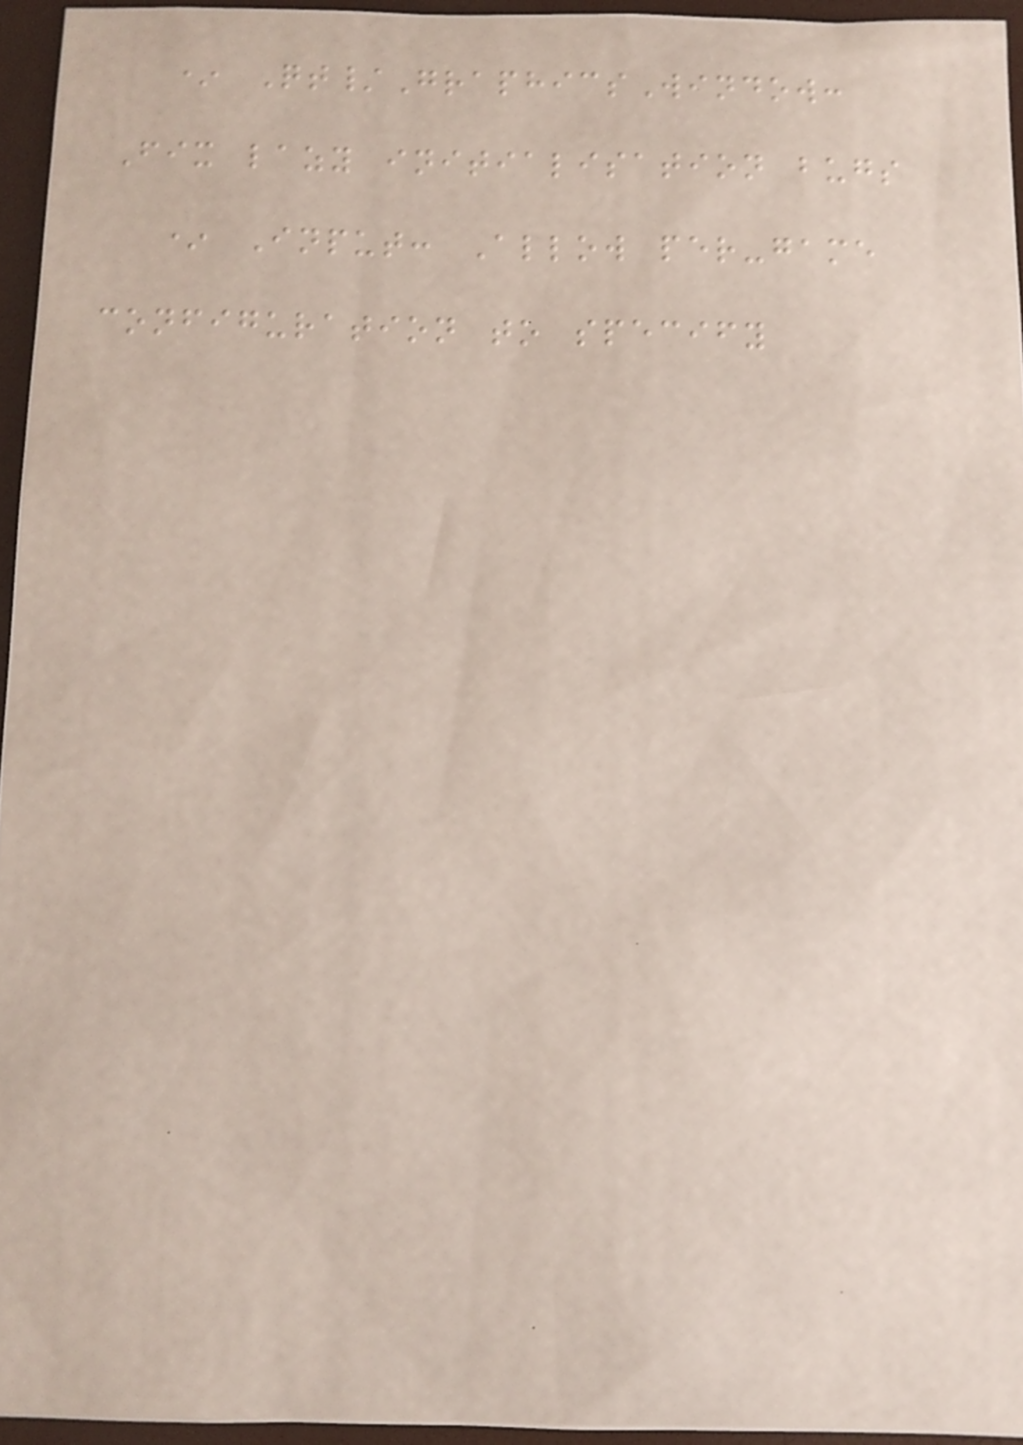* Qt/GraphicsWindow:
Fix lazy initialisation bugs
* Input: Allow per-game
configuration to specify
